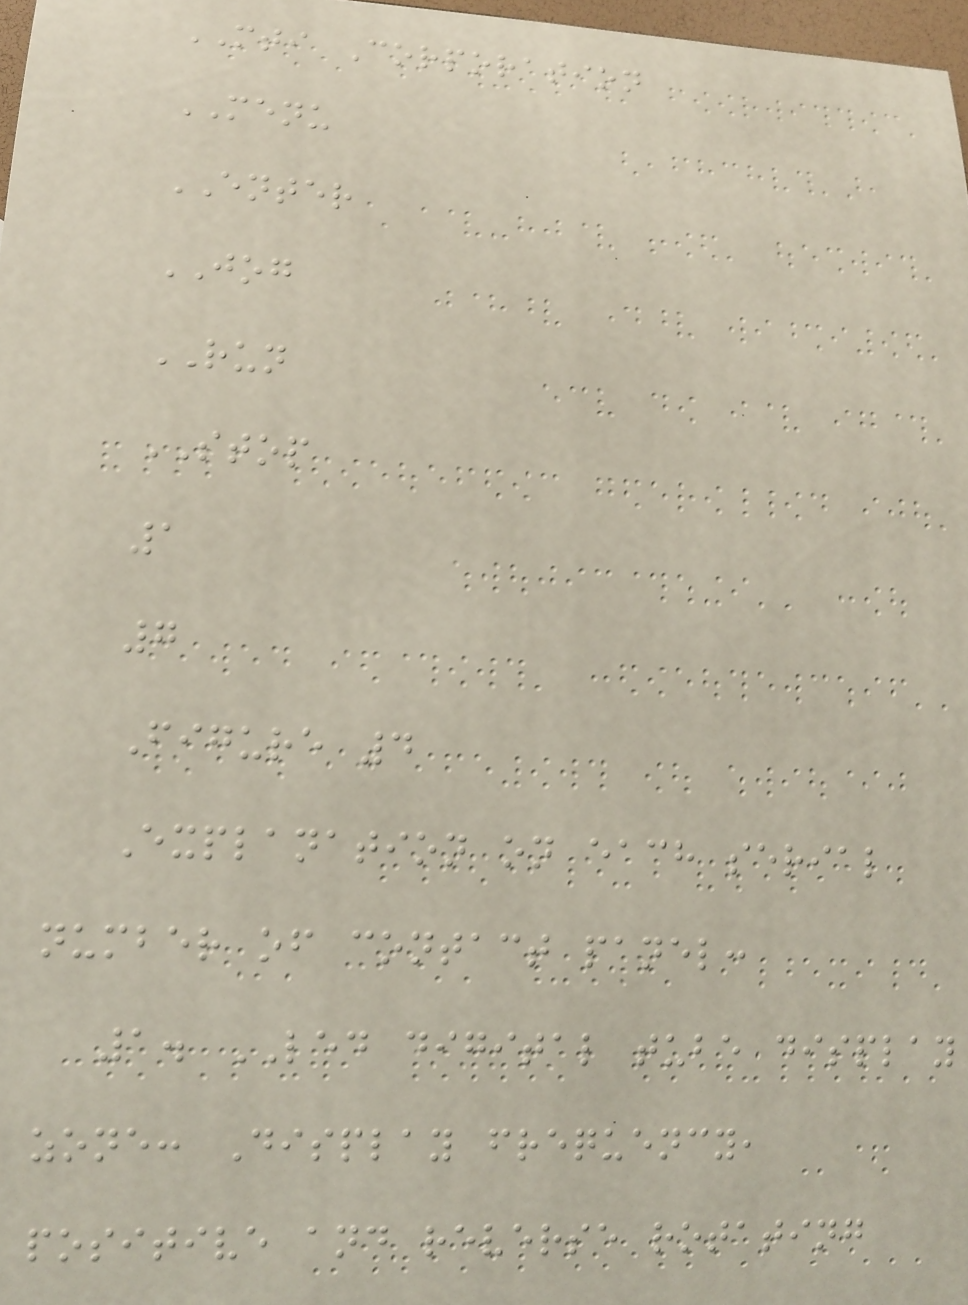MTI Corporation
MENU
ENTER
JOG
RUN
STOP
1
7
Figure 4
Explanation on each serial
number of contact panel:
1. LED digital tube display
zone: Display frequency,
positive and reverse rotating
